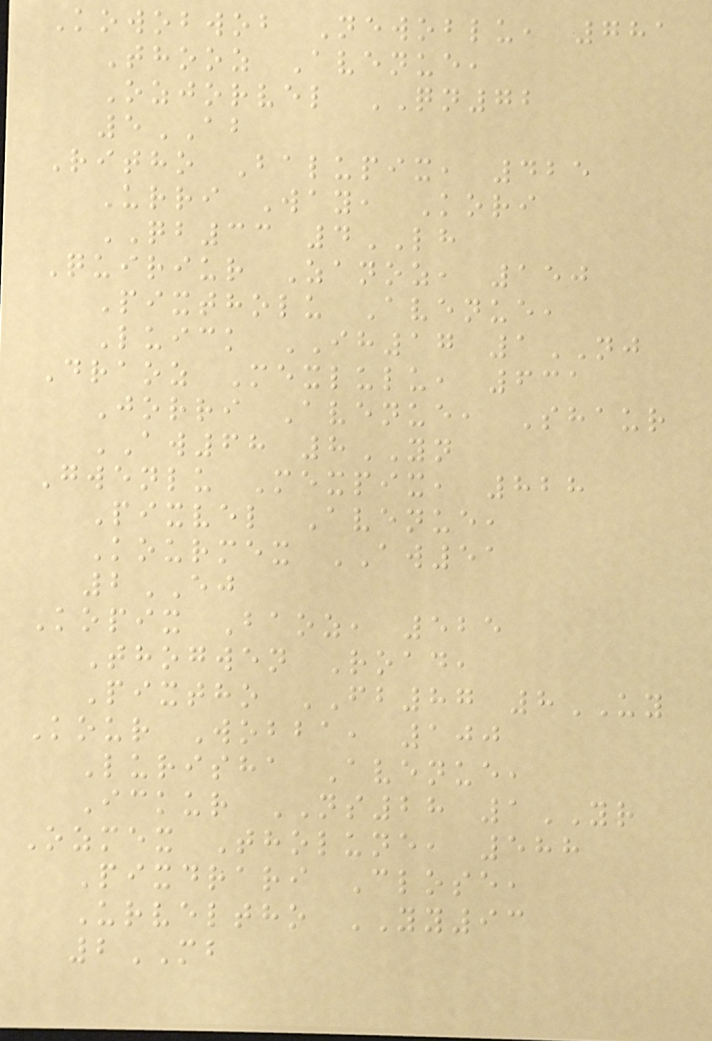Kowobwob Newoblu, 781
Thooz Avenue,
Ozjorvel QN72
5AB
Ritho Balupix, 425
Urri Way, Kori
QB33 4LH
Quiriur Zanoz, 150
Pixtholu Avenue,
Luick IH17 1NJ
Draoz Mexlulu, 631
Jorri Avenue, Shaur
AW68 8YN
Gwenlu Mexpix, 828
Pixvel Avenue,
Kourmex AW51
2EJ
Kopix Baoz, 525
Thogwen Road,
Pixtho FB87 8UY
Kour Wobba, 100
Lurisha Avenue,
Ickur NS28 1YR
Ozmex Tholune, 588
Pixdrari Close,
Urveltho YY93
2MB
